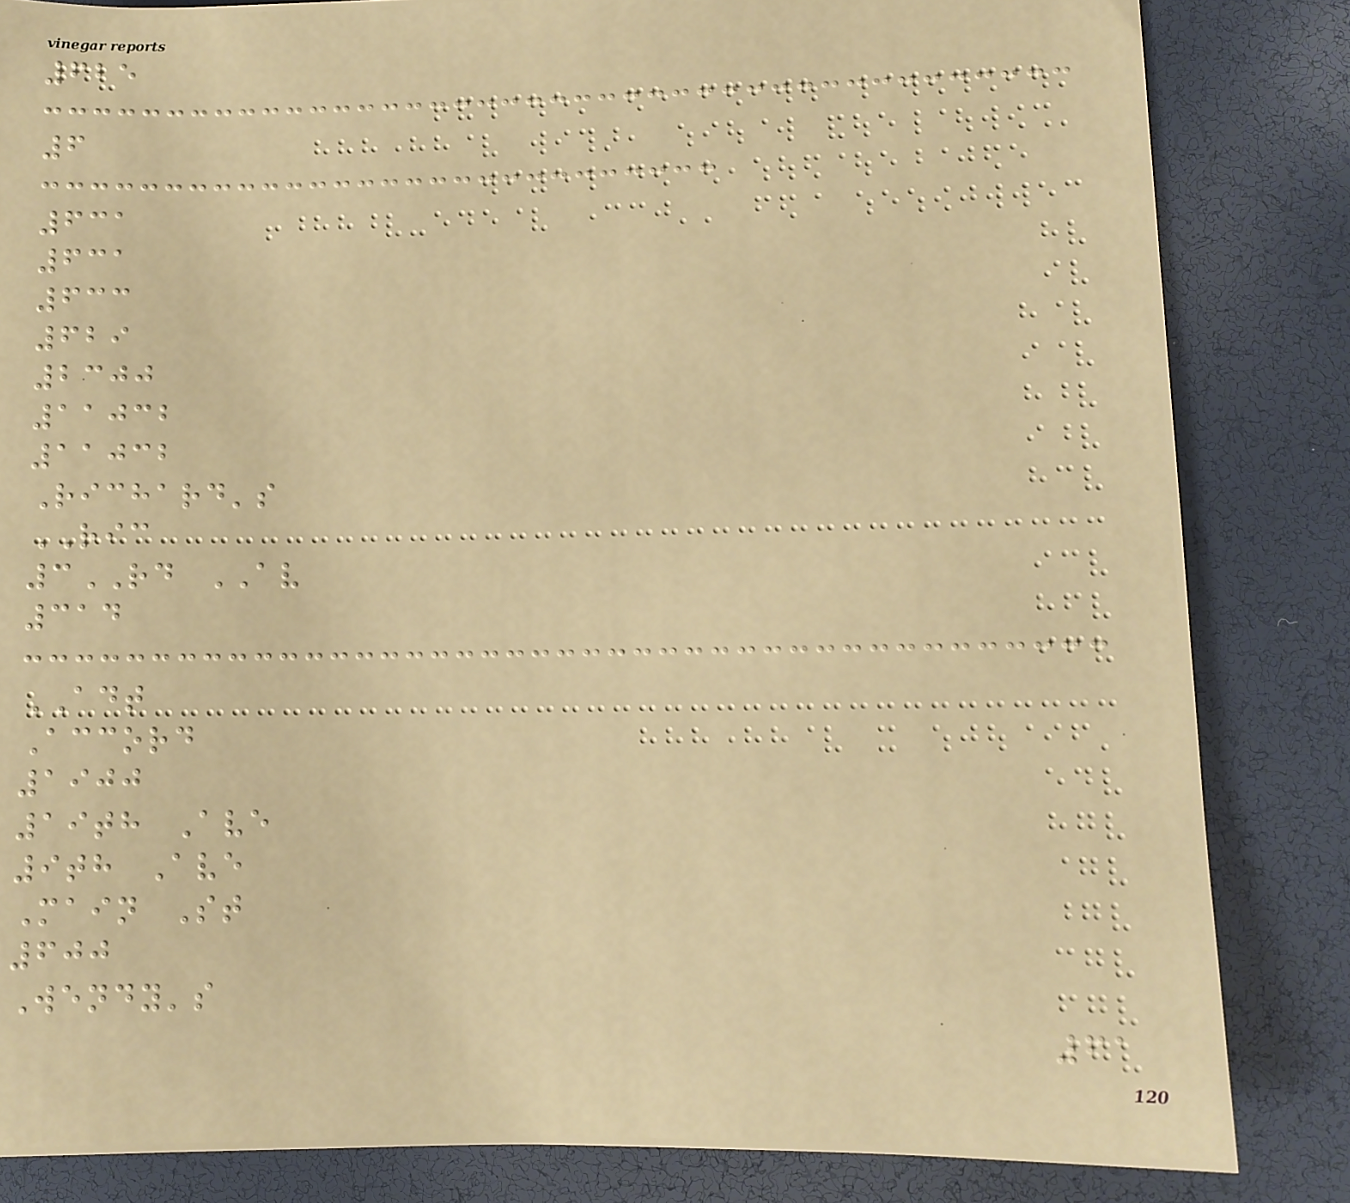625
6
631
631
633
629
2300
11032
11032
Richard's
RIC
3RD AV
314
ADT
Accord
1900
19th Ave
9th Ave
Main St
600
Wendy's
61
